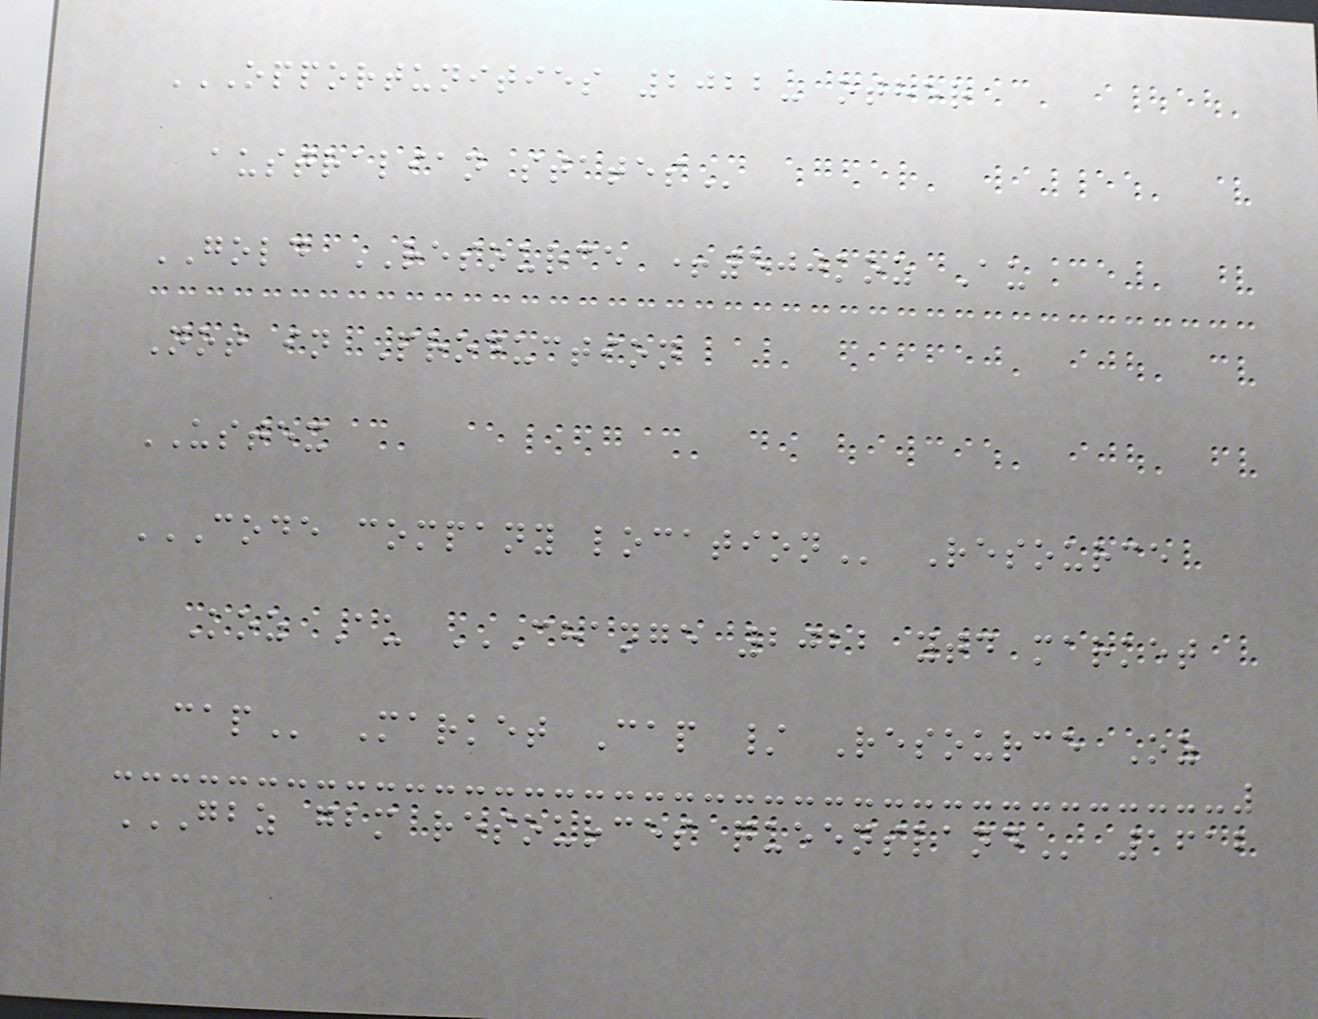OPPORTUNITIES 2022- OTHER
AUSTRALIAN STATES
GOLD RESOURCE +500koz Au
Not in Production
USTEX
CODE COMPANY LOCATION Resource
Koz Au CHANGE 2022 YTD MARKET
CAP Market Cap / Resource Oz
GBZ GBM RESOURCES QUEENSLAND 1612
